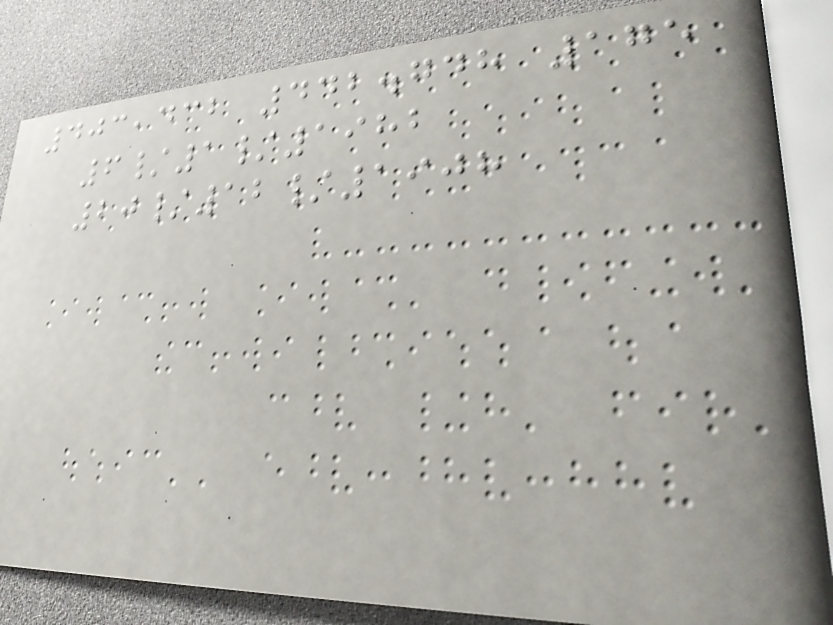403,432 442.748 175
6/1/1982
20/12/1908
